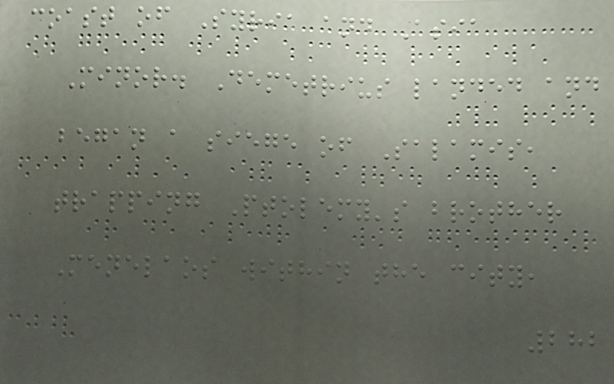coast of Syria and Asia
Minor. Demetrius landed and
began a siege of Salamis,
trapping Ptolemy's brother
Menelaos within the city,
282
